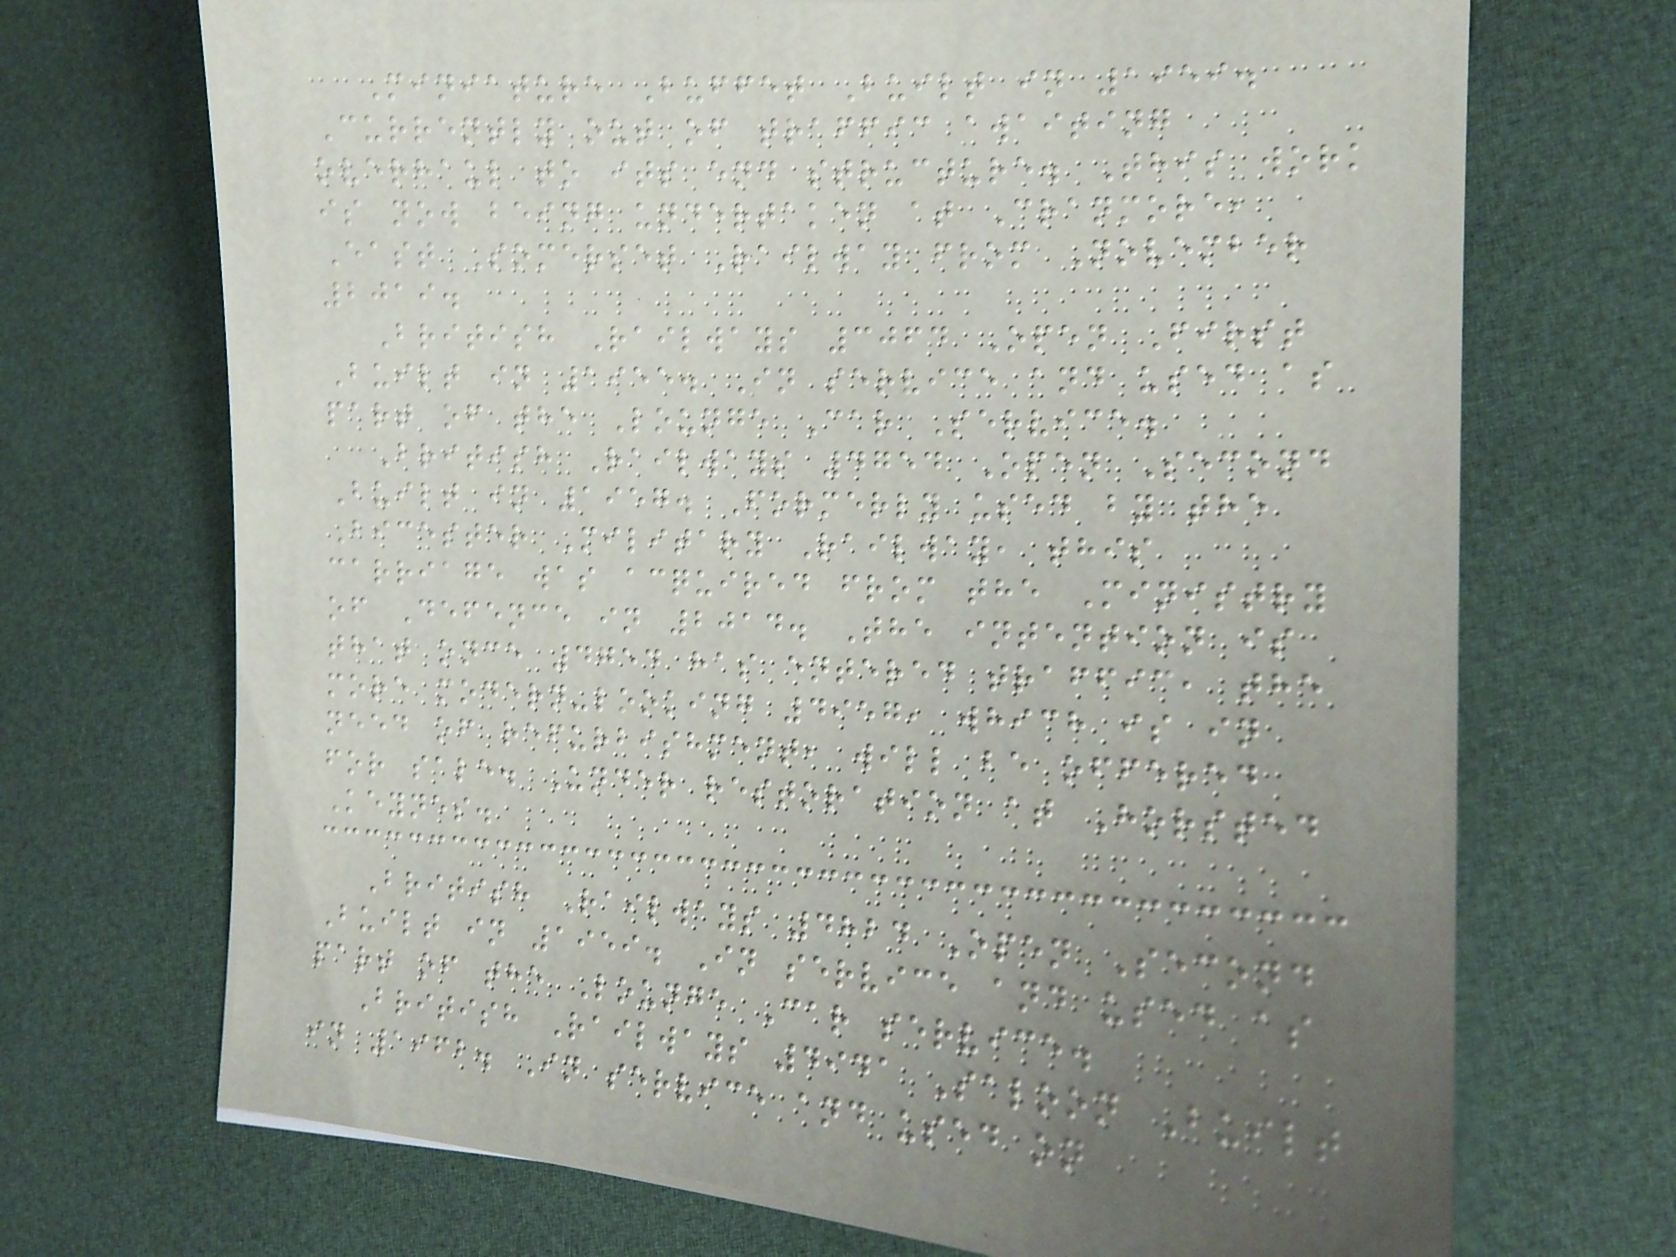Miniature Buffet Built in 1959.
Currently out of traffic awaiting
overhaul to its end structure. This work
is now being undertaken at Cranmore,
East Somerset Railway from November
2019.
British Railways 3064 Open First
Built in 1955. In service and used as
part of the Lounge Car Service.
British Railways 4754 Open Second
Built in 1957. Formerly used by the
Bicester Military Railway, this
carriage was acquired from the Ministry
of Defence in 2014. The intention is
that once 4754 has entered traffic, the
more modern-looking 4957, which is in
need of refurbishment, will be offered
for sale. Under restoration at Horsted
Keynes.
British Railways 4824 Open Second
Built in 1959. In service and used as
part of the Lounge Car service.
British Railways 4941 Saloon Built
in 1962. In service and used on
